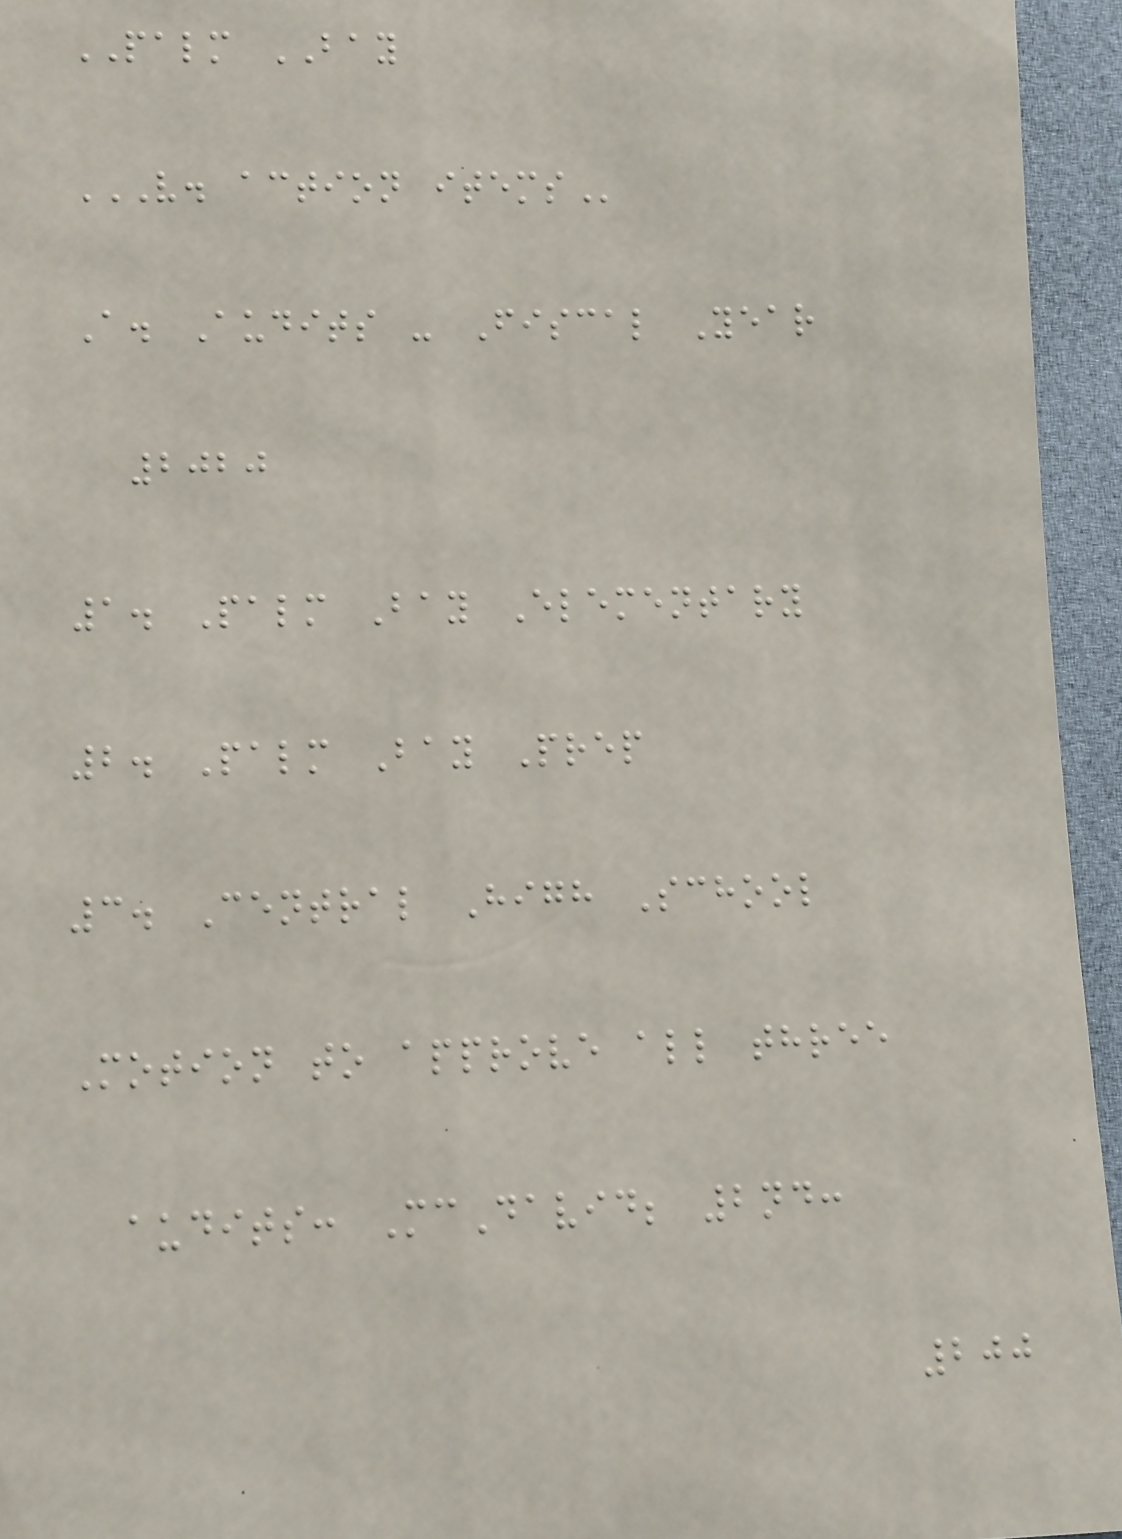PALM BAY
V. ACTION ITEMS
A. Audits - Fiscal Year
2020
1. Palm Bay Elementary
2. Palm Bay Prep
3. Central High School
Motion to approve all three
audits: McDavid; 2nd:
200
